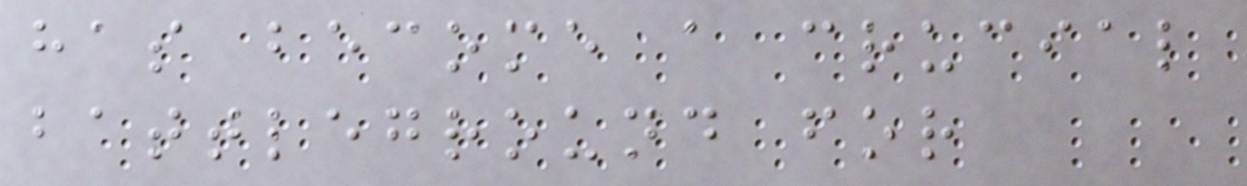has become a crucial
battleground for
